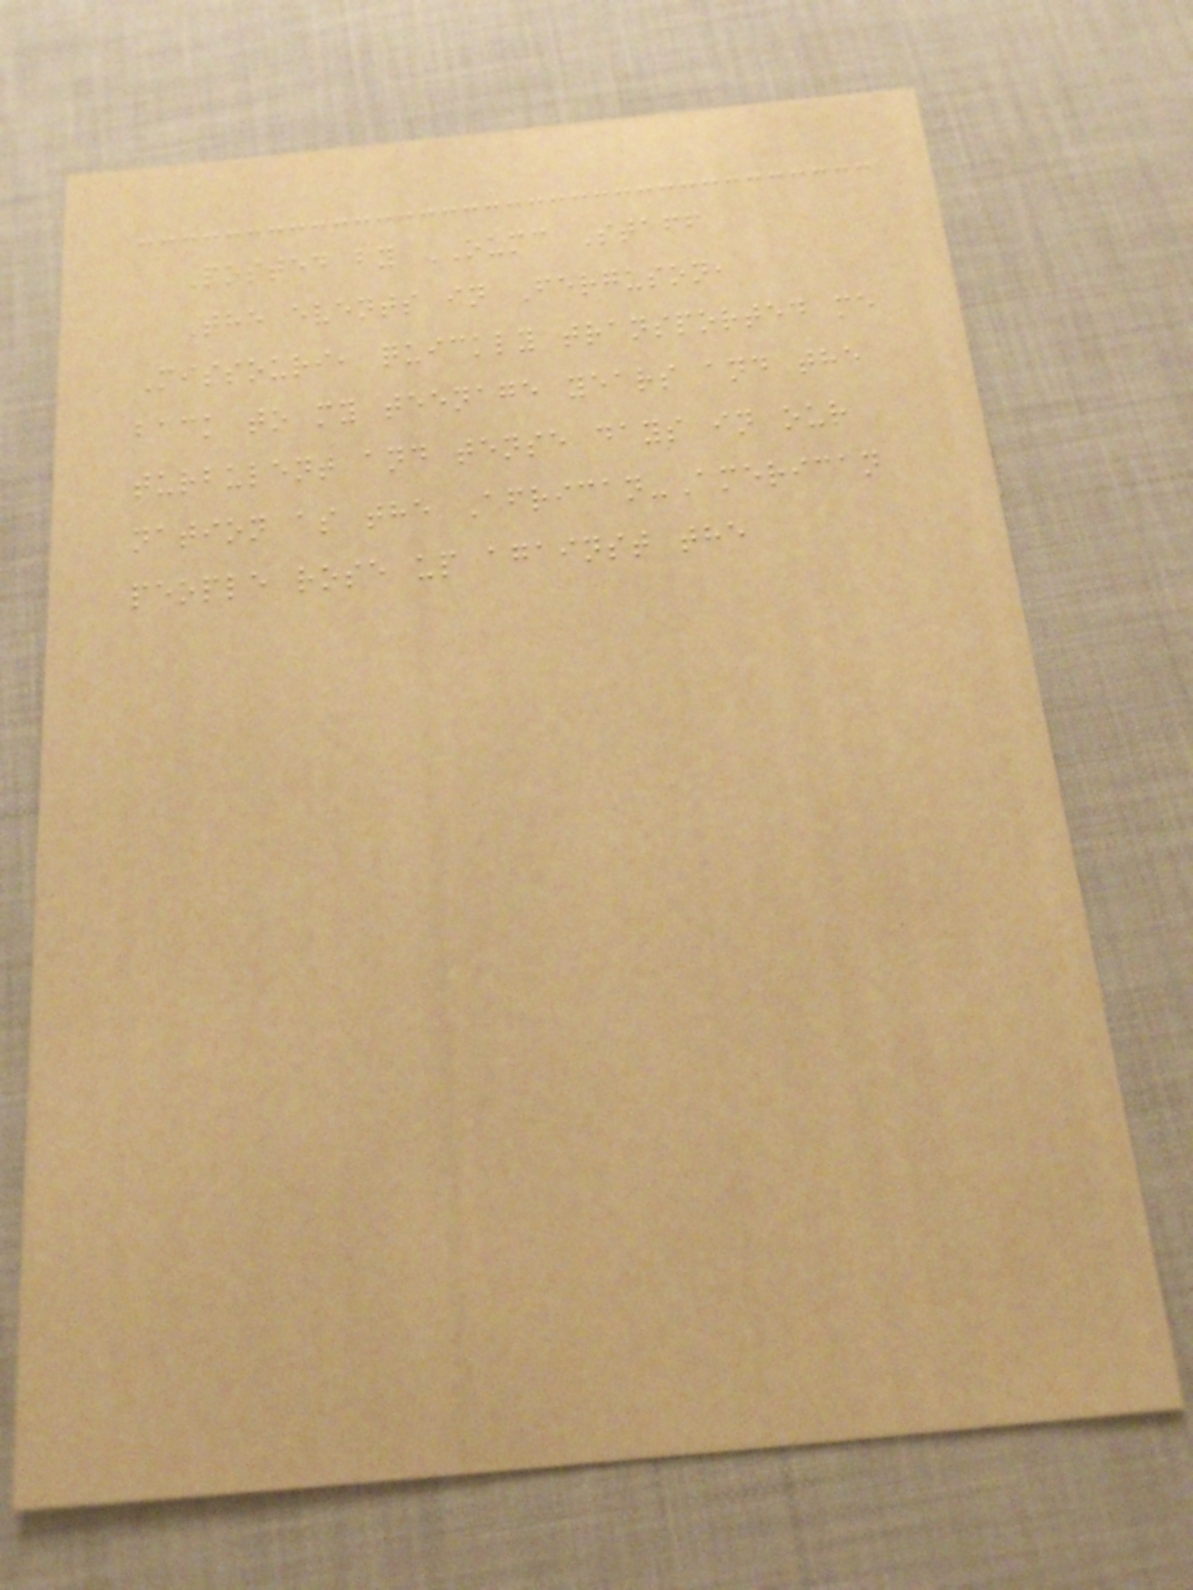Posted by OUMC Staff
The events in Ferguson,
Missouri, quickly transported me
back to my teenage years and the
turbulent and tense days in our
nation as the African-American
people rose up against the
